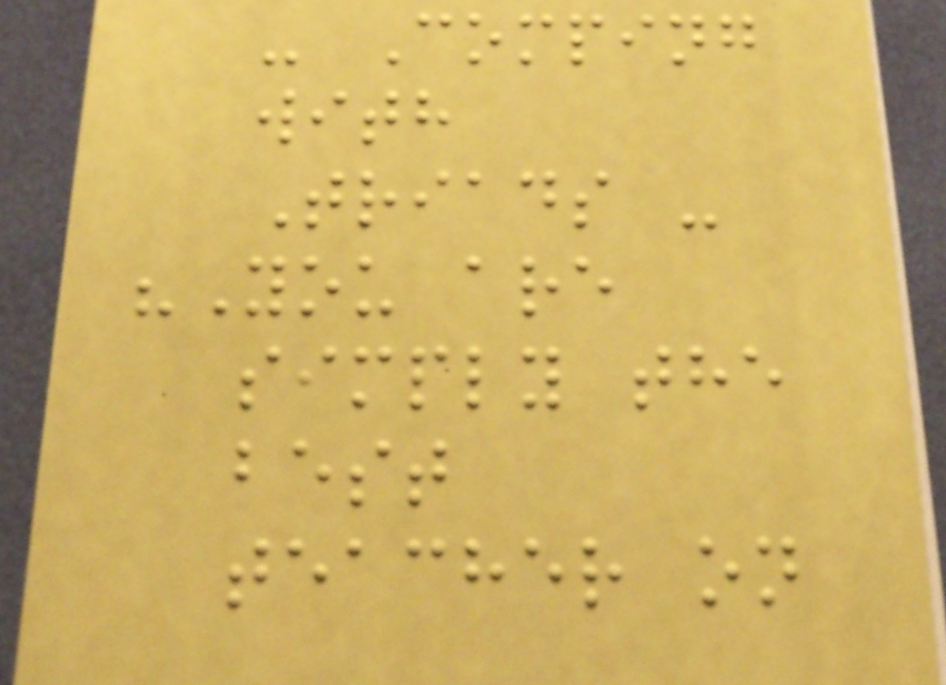- Comping
with
Triads -
"You are
simply the
best
teacher on
